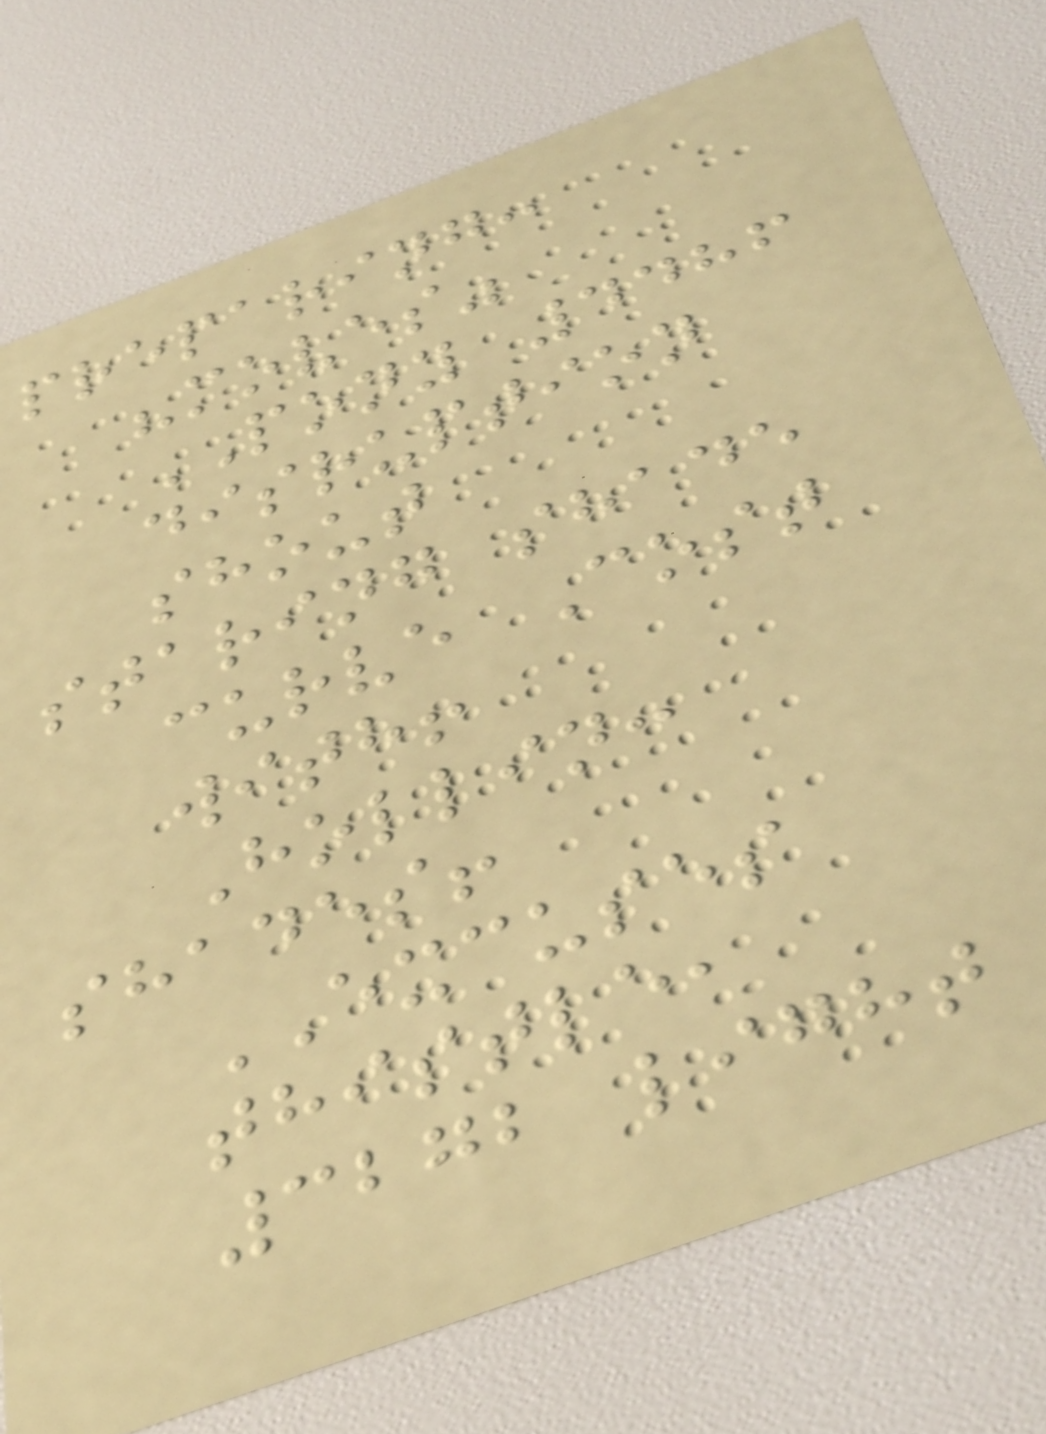preparing:
"moves"
PONY 4486
disruption
shout
staring shade
curve Cost
with!
Hollin:
shades!
EXCUSES
thistle,
3272 light
